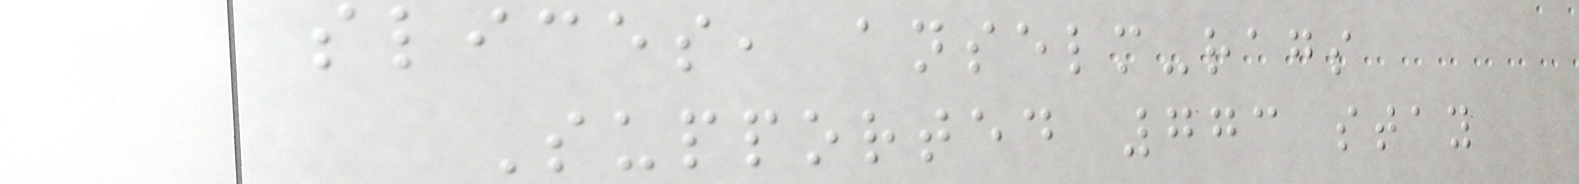slices, anselm-rags
Supported 773 stay
